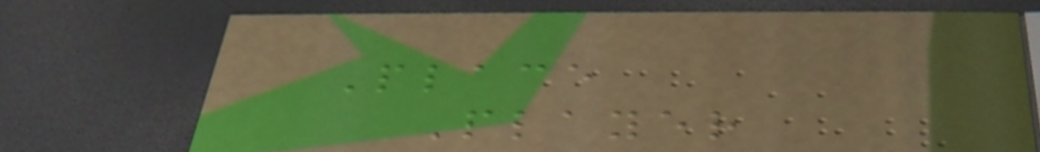Place
Player
